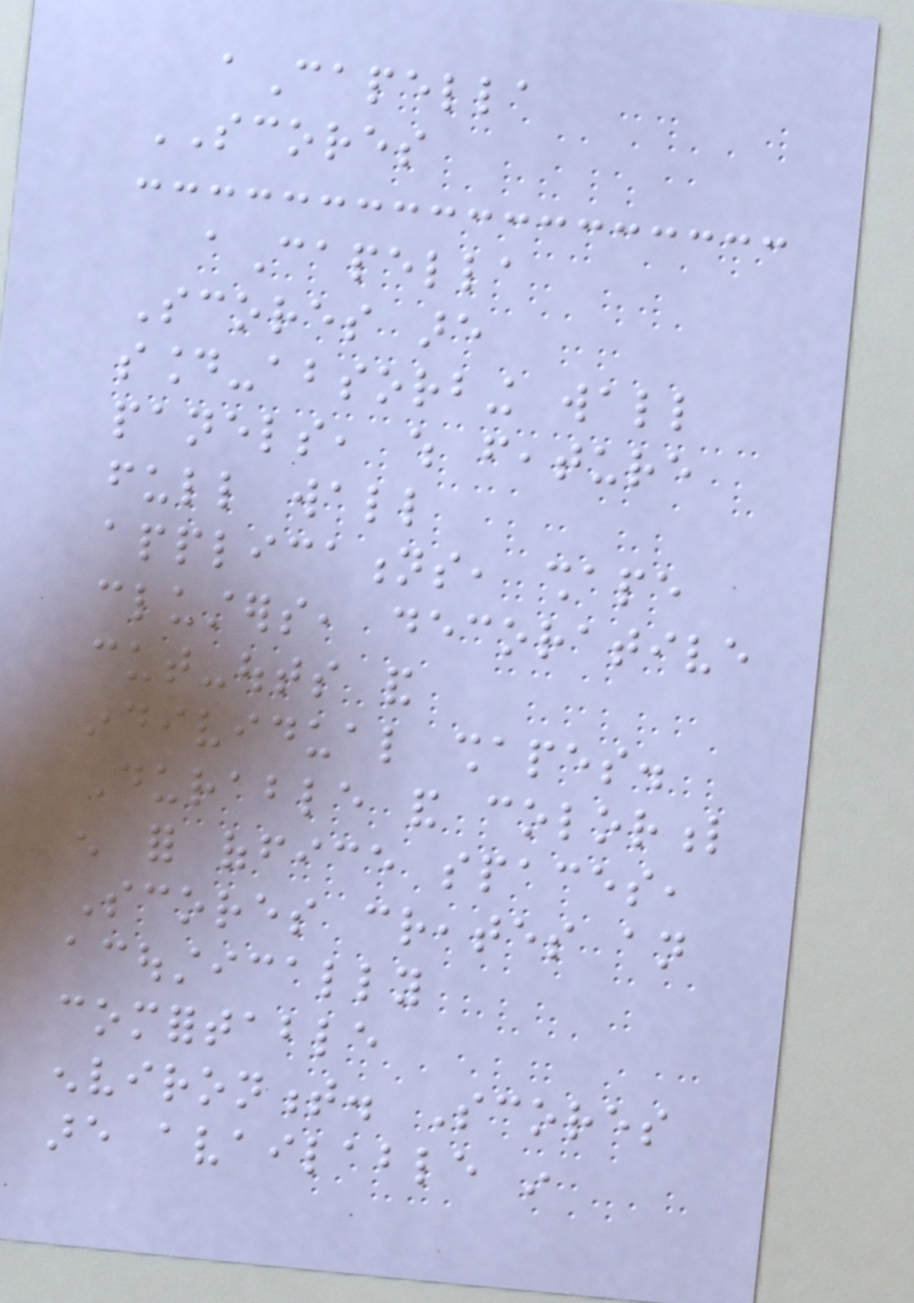aCapella
SCORES
aCapella
Scores are
sound-absorbing wall
panels, which feature
full wall
applications, shape
clusters, decorative
cut-outs and
individual shapes.
Durable and colorful
enough for office spaces,
Scores creates an
acoustically
comfortable
environment. Scores
are available in
